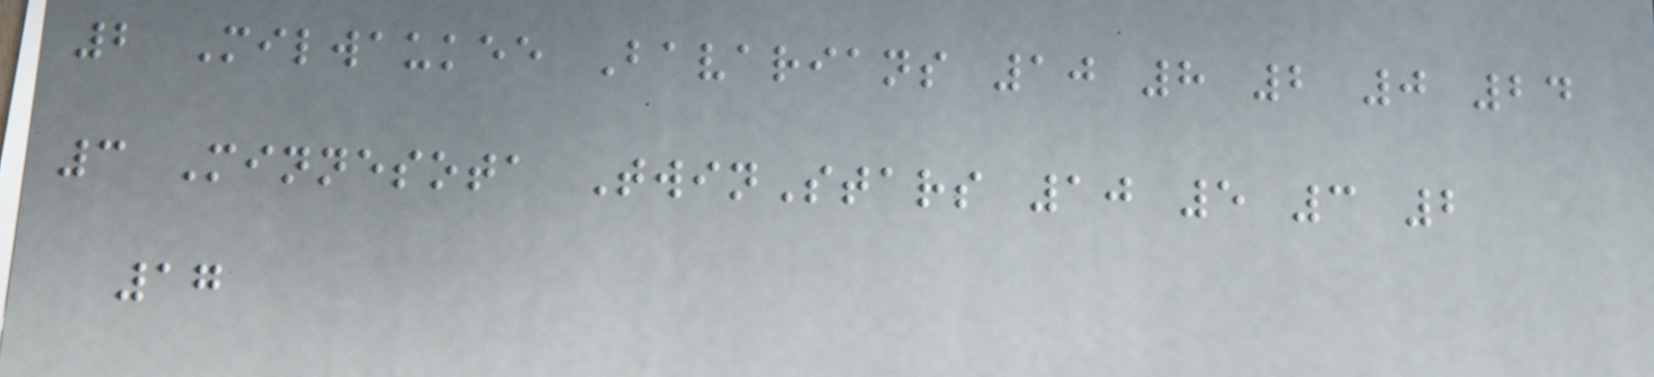2 Milwaukee Bavarians 10 8 2 0 24
3 Minnesota TwinStars 10 5 3 2
17
